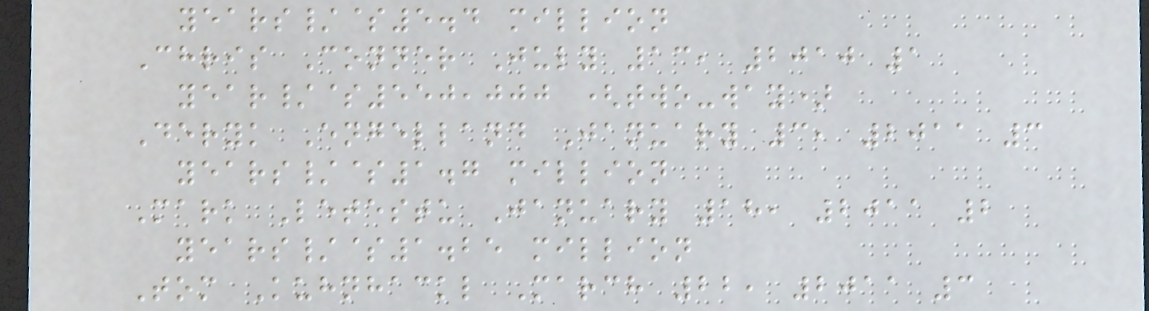years/$5.4 million
Chris Conner July 13, 2010 1
year/$550,000 (two-way)
Deryk Engelland January 3, 2011 3
years/$1.7 million
Mark Letestu January 18, 2011 2
years/$1.25 million
Tom Kuhnhackl March 22, 2011 3
